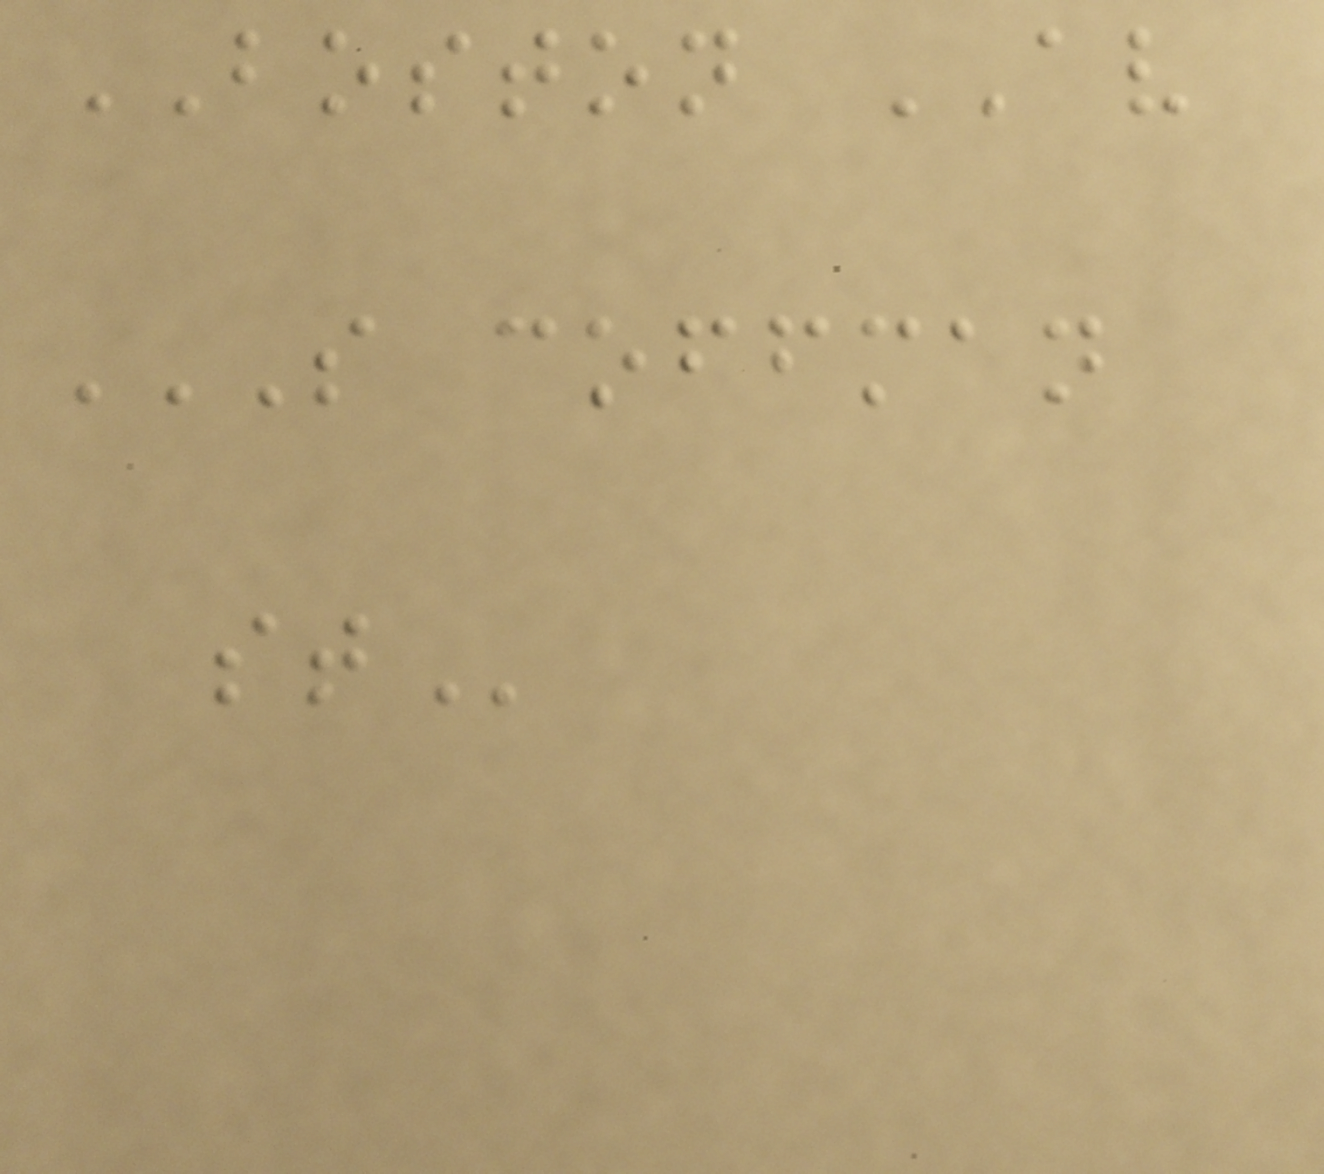BOSTON AV
S COFFMAN
ST
